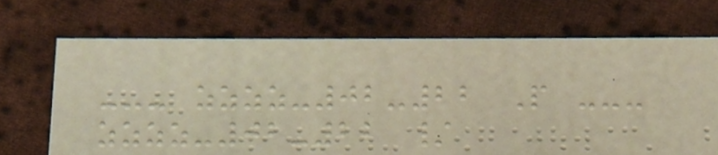--- zzzz-02-22 P ---
zzzz-02-22 /
